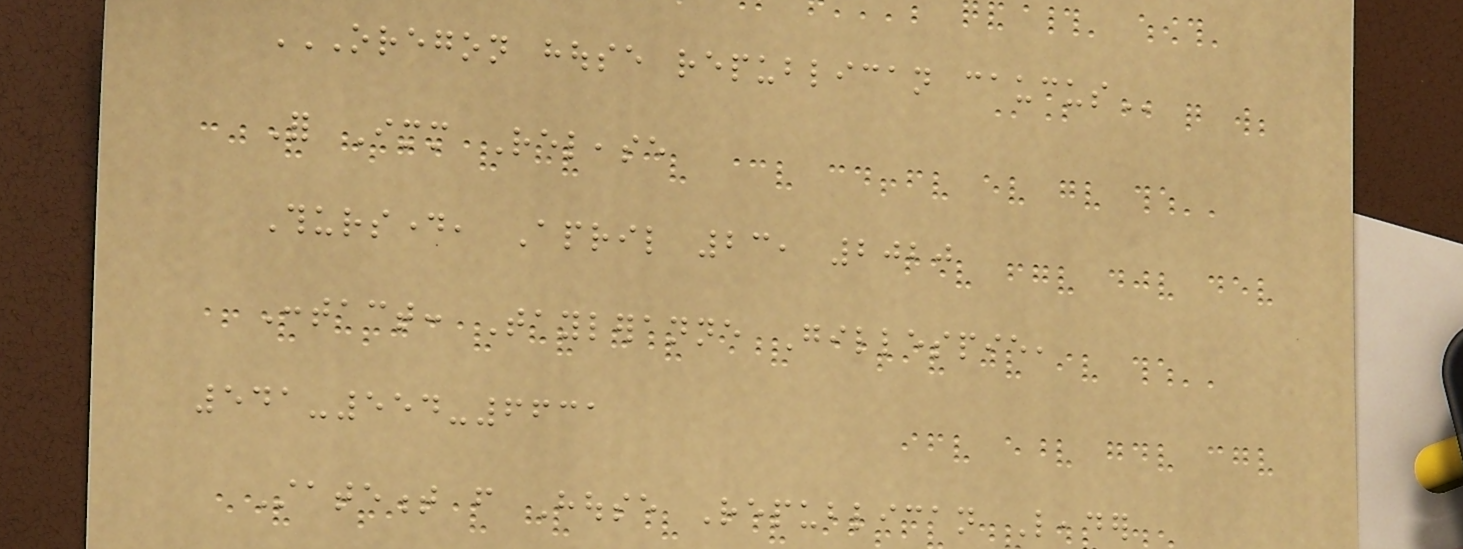OREGON HOUSE REPUBLICAN CAUCUS
For Immediate Release
Thursday, April 23, 2020
Contact: Tayleranne Gillespie,
541-554-6631
Statement from House Republican Leader
